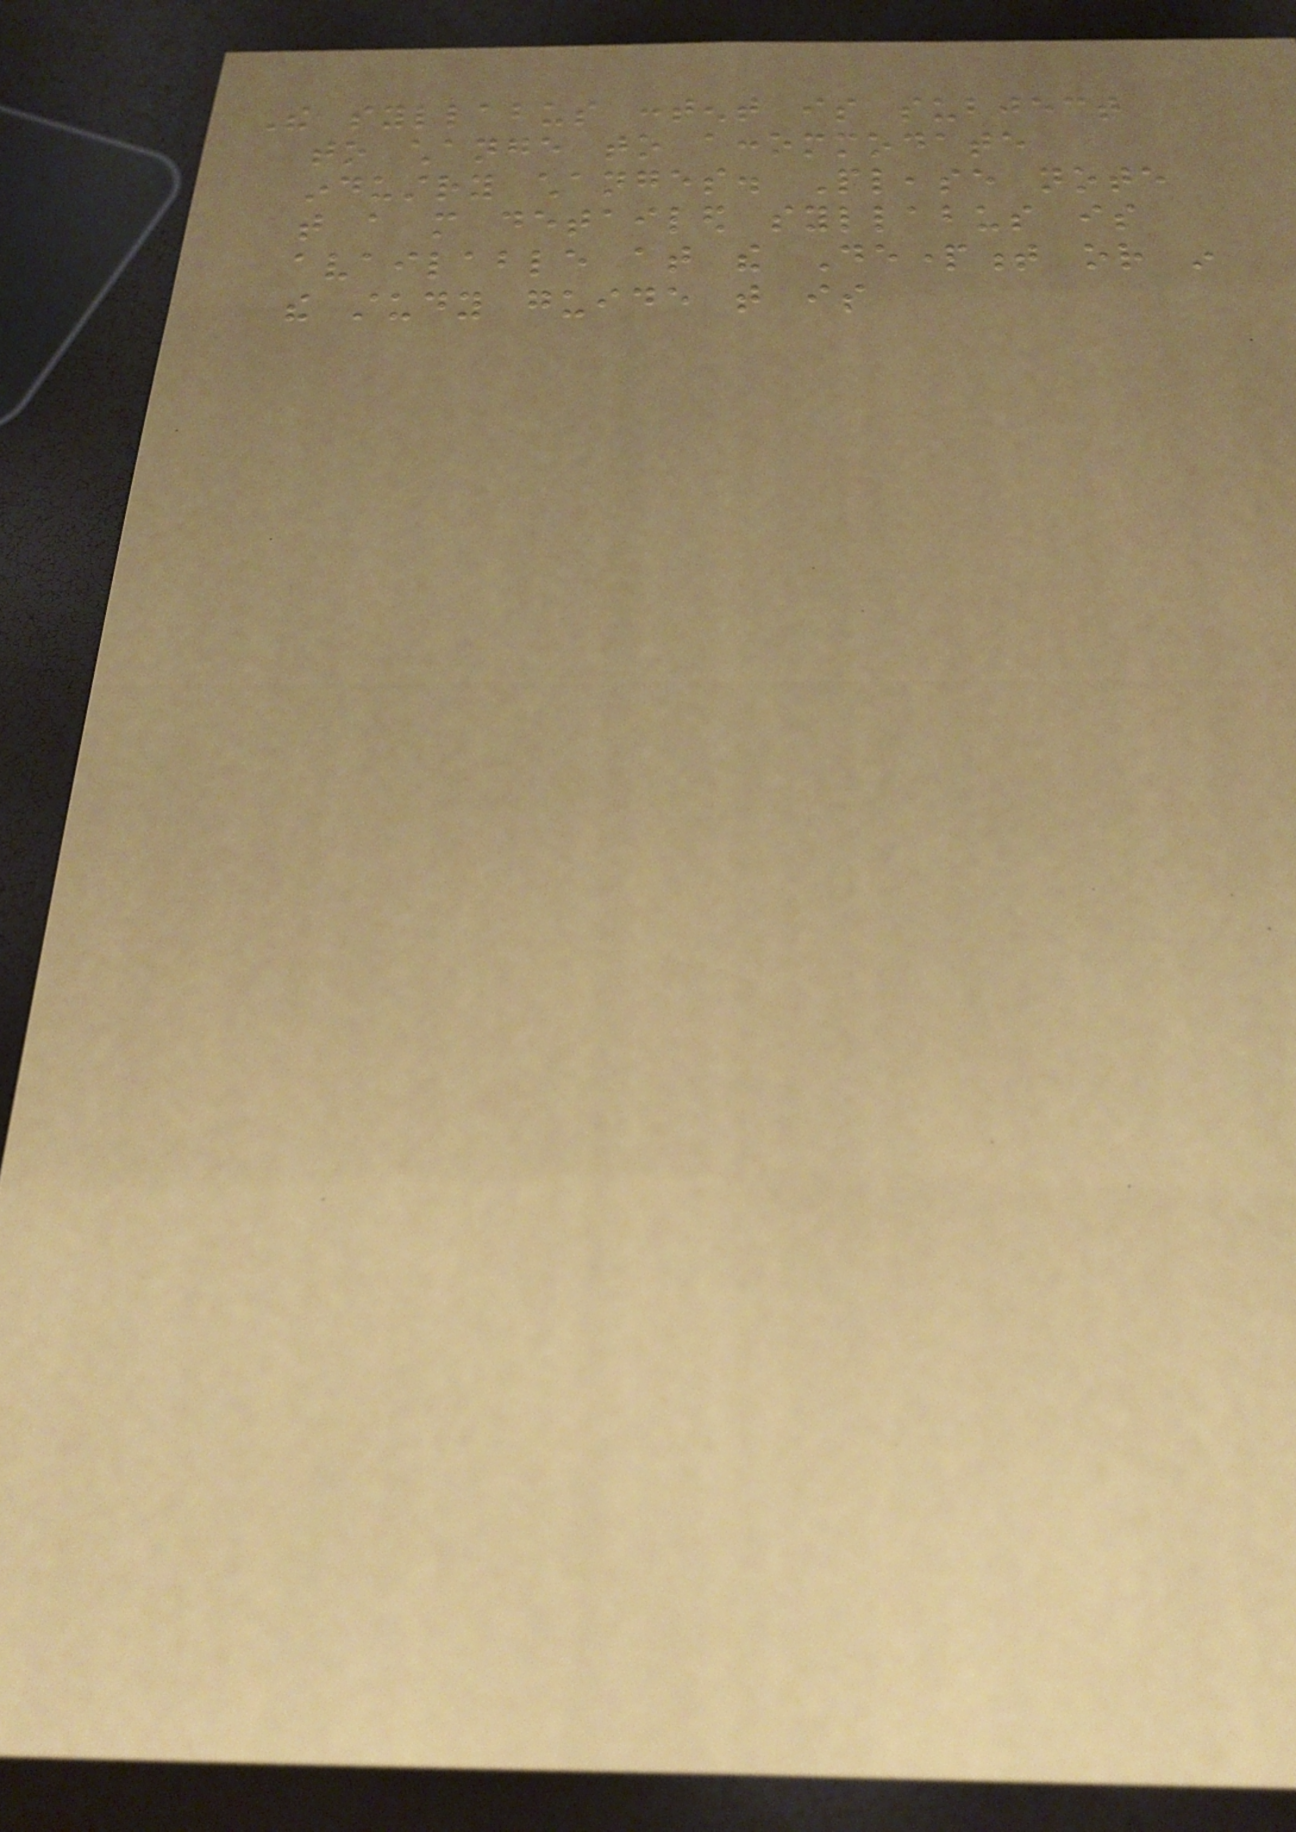The syllabus content is subject
to change to accommodate
industry changes. Please note
that a more detailed syllabus is
available at the Department or in
the study guide that is
